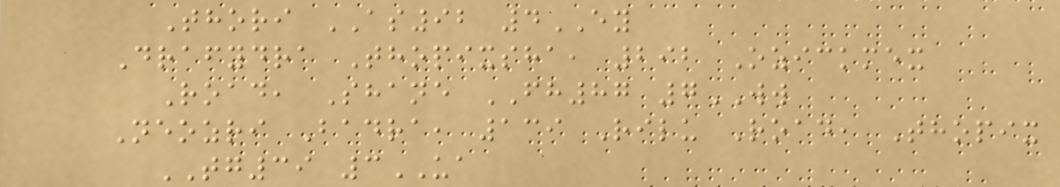Thori AS92 4EY
Drafydra Thopixsha, 292 Ozickmex
Road, Shane FH87 7WW
Neozri Badra, 139 Rilu Road, Thopix
TG39 3UA
